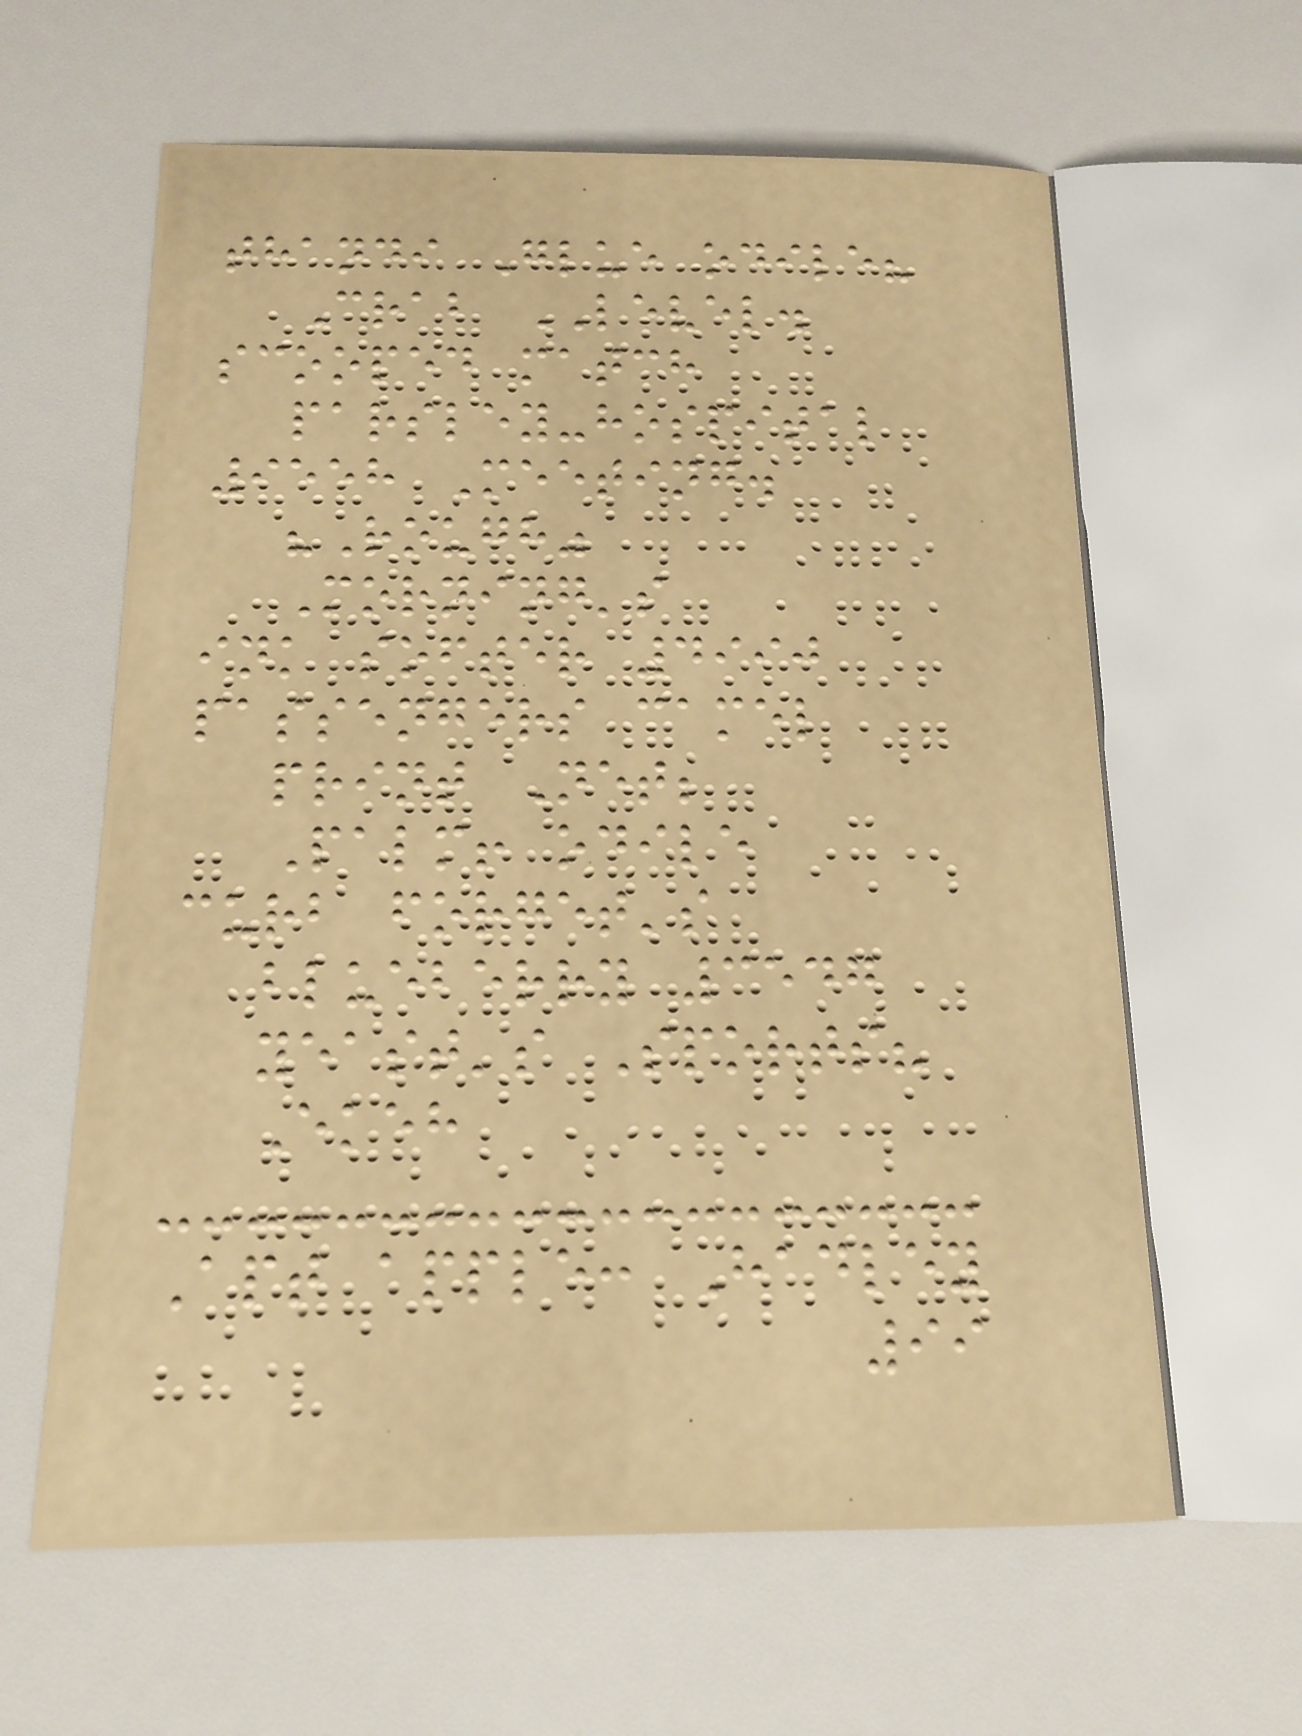thandi Glue odile?
Crab LEVEL.
scooped match
parsley-hospital
9558 Meeting.
"Rough"
Morning's
ink softer 4990
passengers camel
print Net;
Palm! odile
curb forget's
blueberry 3547
yeast's Sports?
Ekeh
Apt apple: Hadley
99
